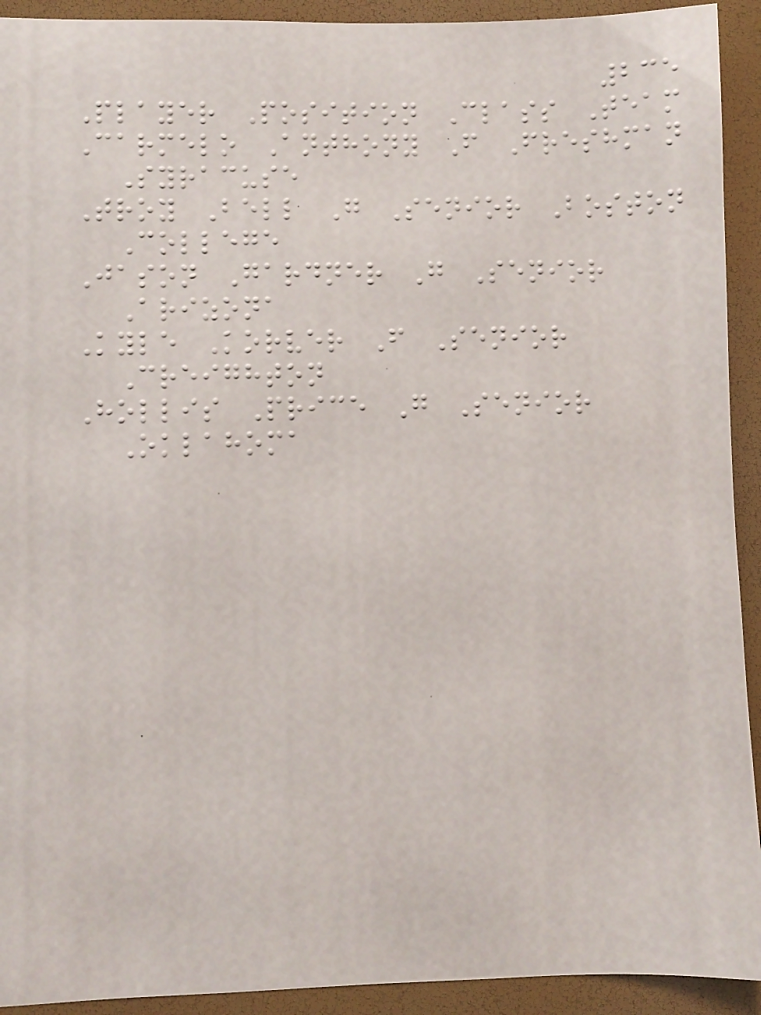235
Player Position Class Team
Carmelo Anthony F Freshman
Syracuse
Troy Bell G Senior Boston
College
Jason Gardner G Senior
Arizona
Kyle Korver F Senior
Creighton
Hollis Price G Senior
Oklahoma
